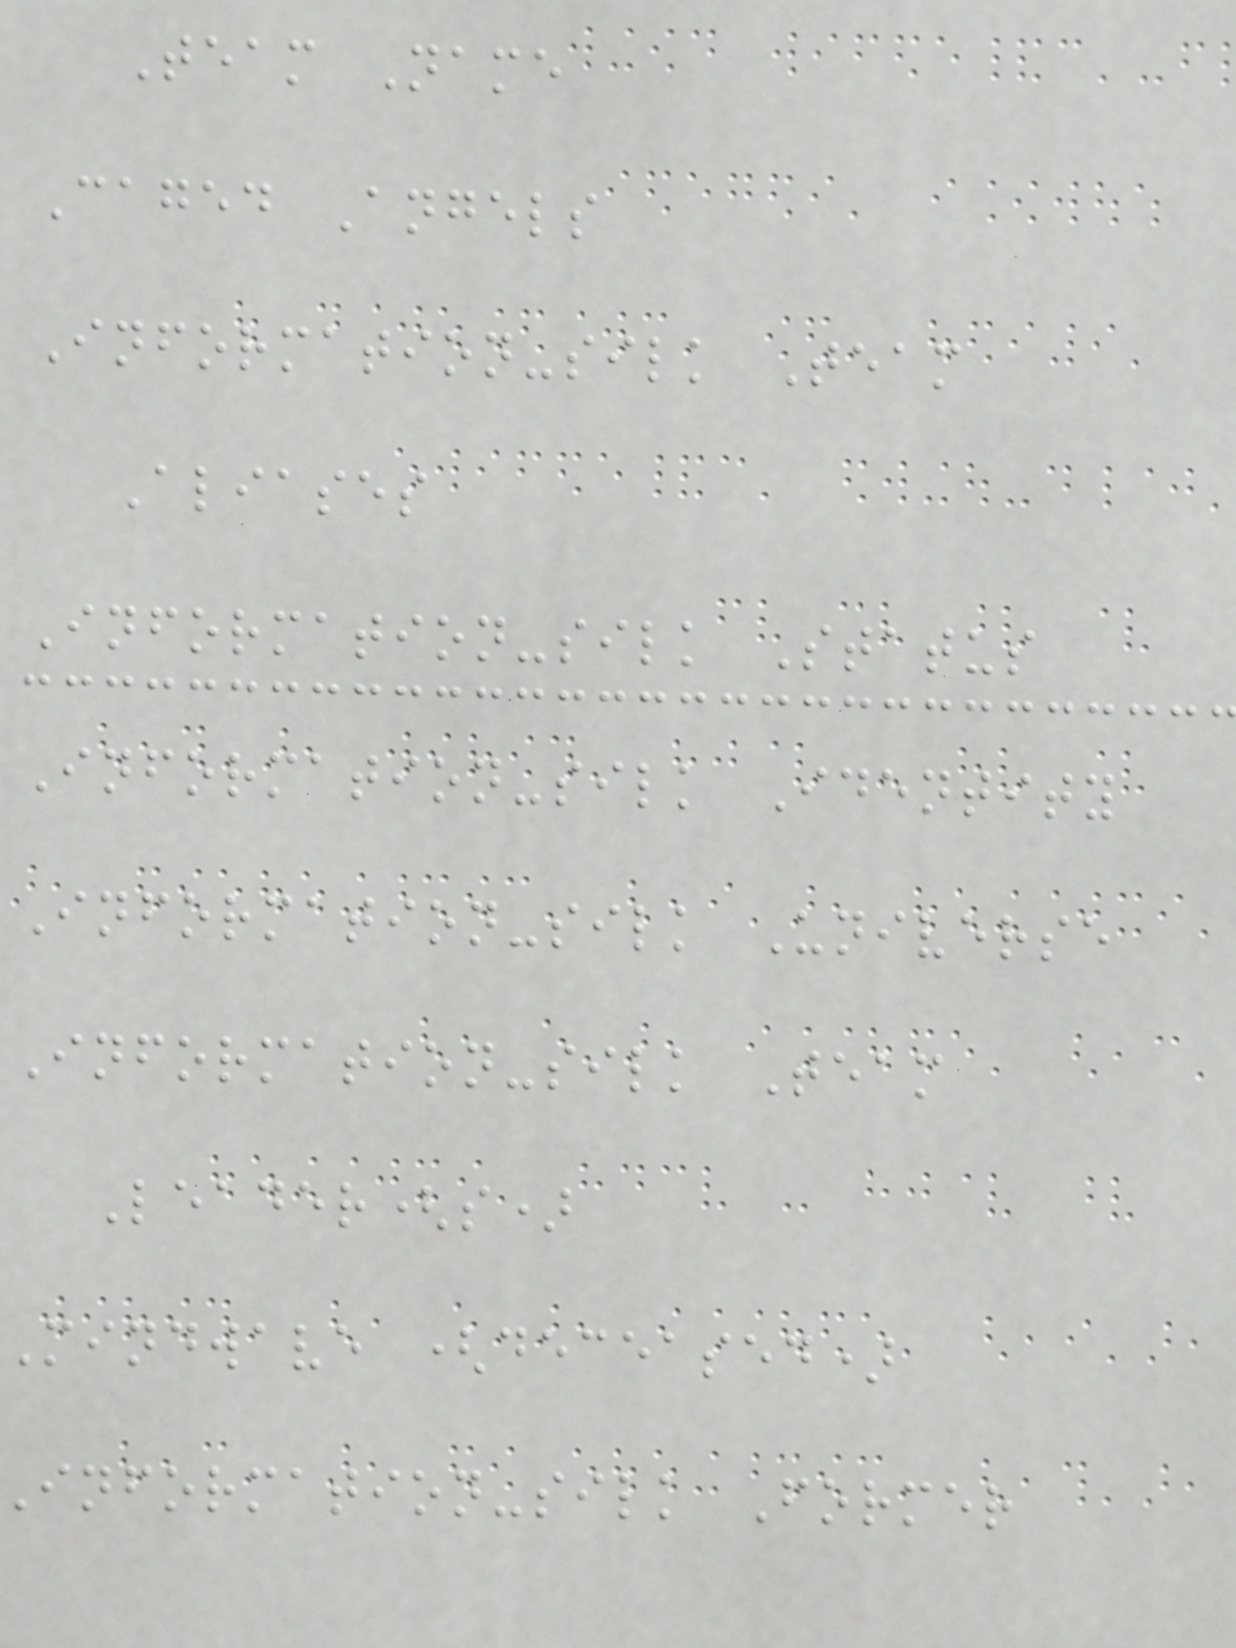Team Name
Caged Angels
Information-silk Team
Aliases
Information-silk Status
Information-silk Identity
Information-silk Universe
Information-silk Team
Leader(s)
Mindwave (deceased)
information-silk Former
